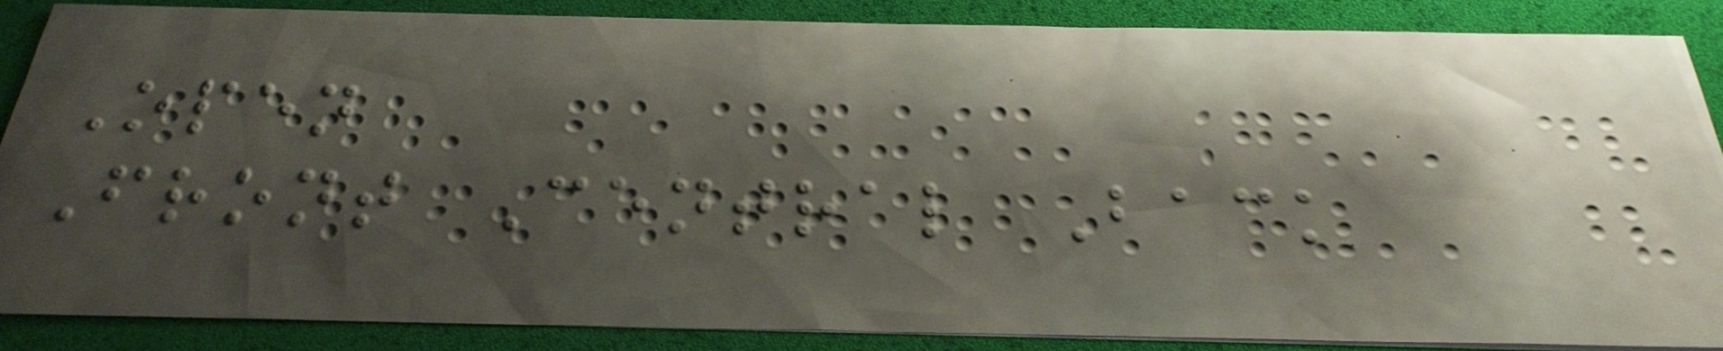Open
Front Central Back
